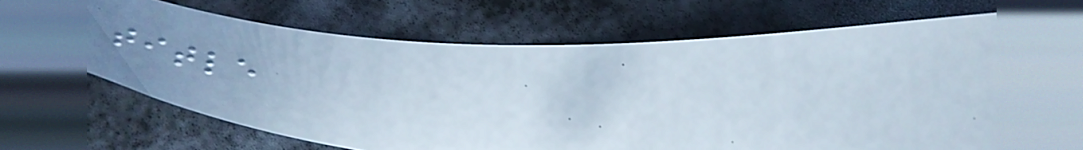title
